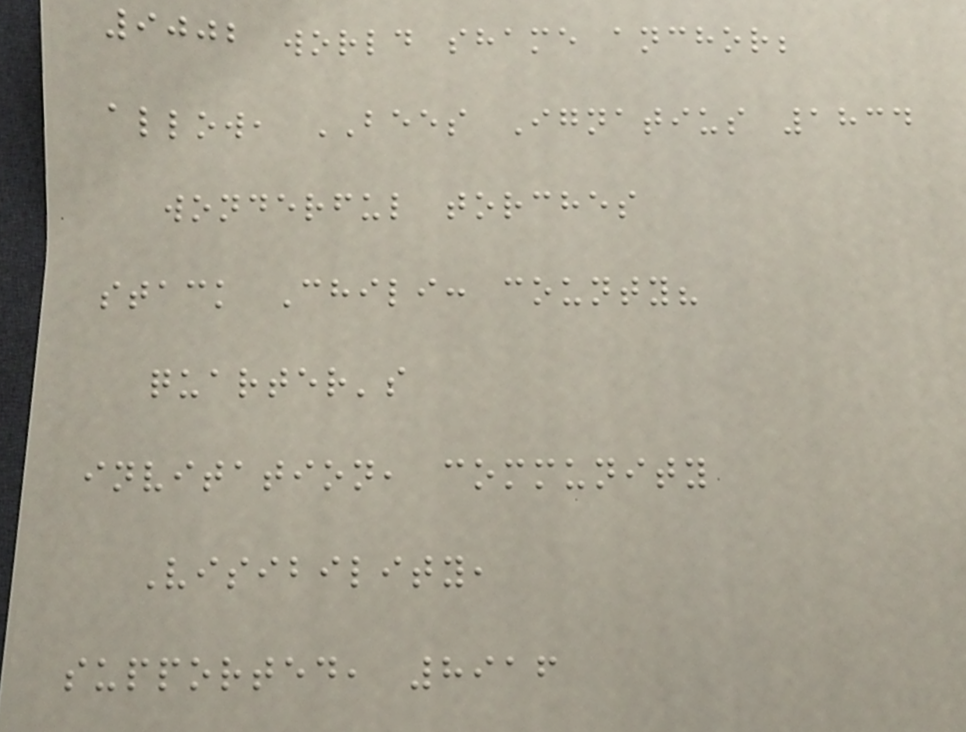9002 world shame anchor;
allow, BEES Ignatius 1834
wonderful torches
stack Chili: county?
quarter's
invitation, community
Visibility,
supported, 8916
